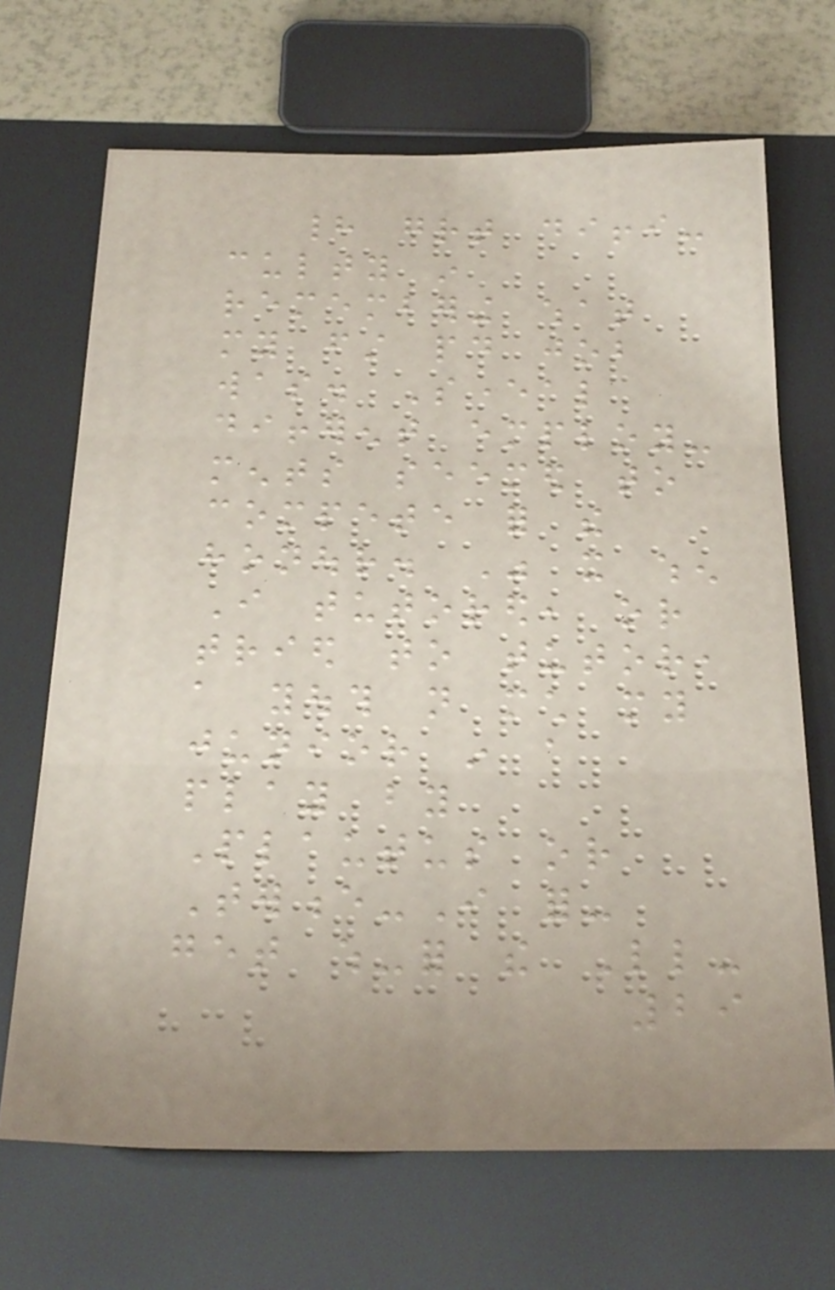had great diffi-
culty in
remembering what
my first paid job
was. Several
different employ-
ments seemed to
compete for the
honour. Was it when
I tutored, or
tried to tutor,
a youth not much my
junior in a
play by
Plautus or
Terence-I for-
get which-for the Little-
29
